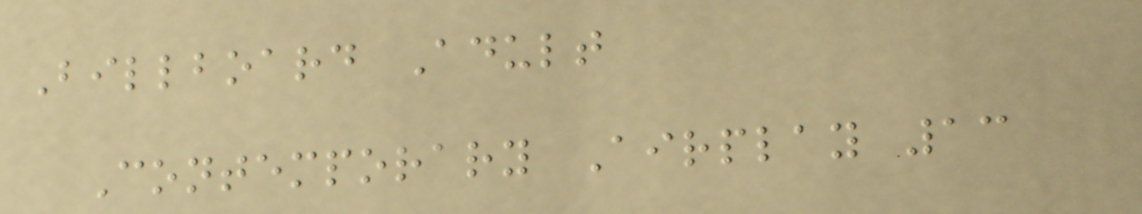Billboard Adult
Contemporary Airplay 13
